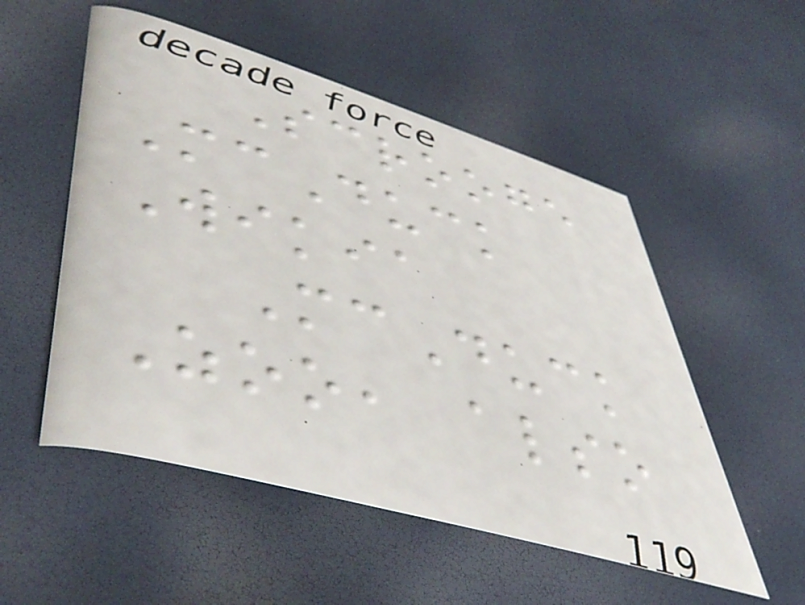Scrooge
McDuck
Wikia
McDuck
Zoo, also
